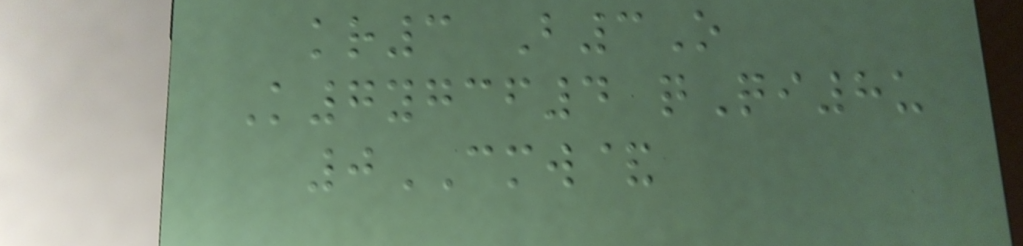kr3 B3O
K7ygcf4 qQi8u
0CMW&
